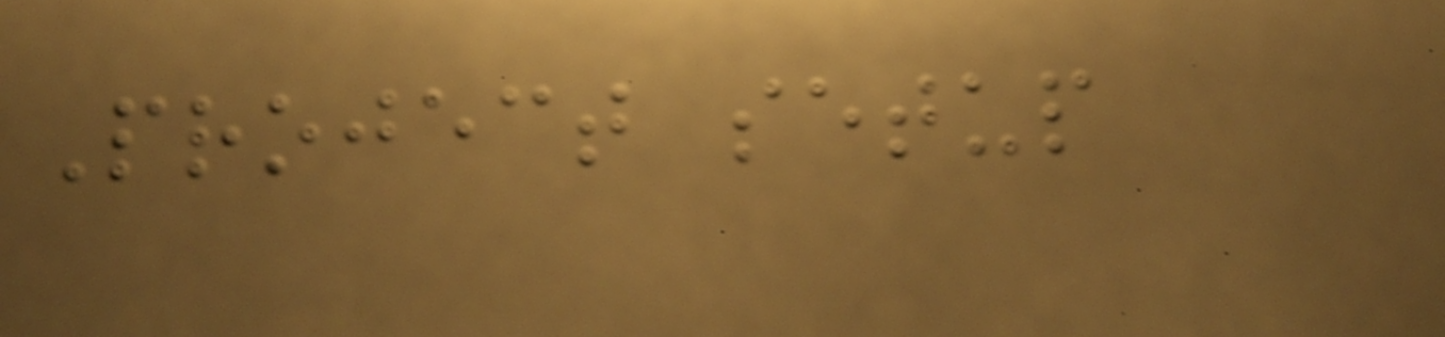Project setup
